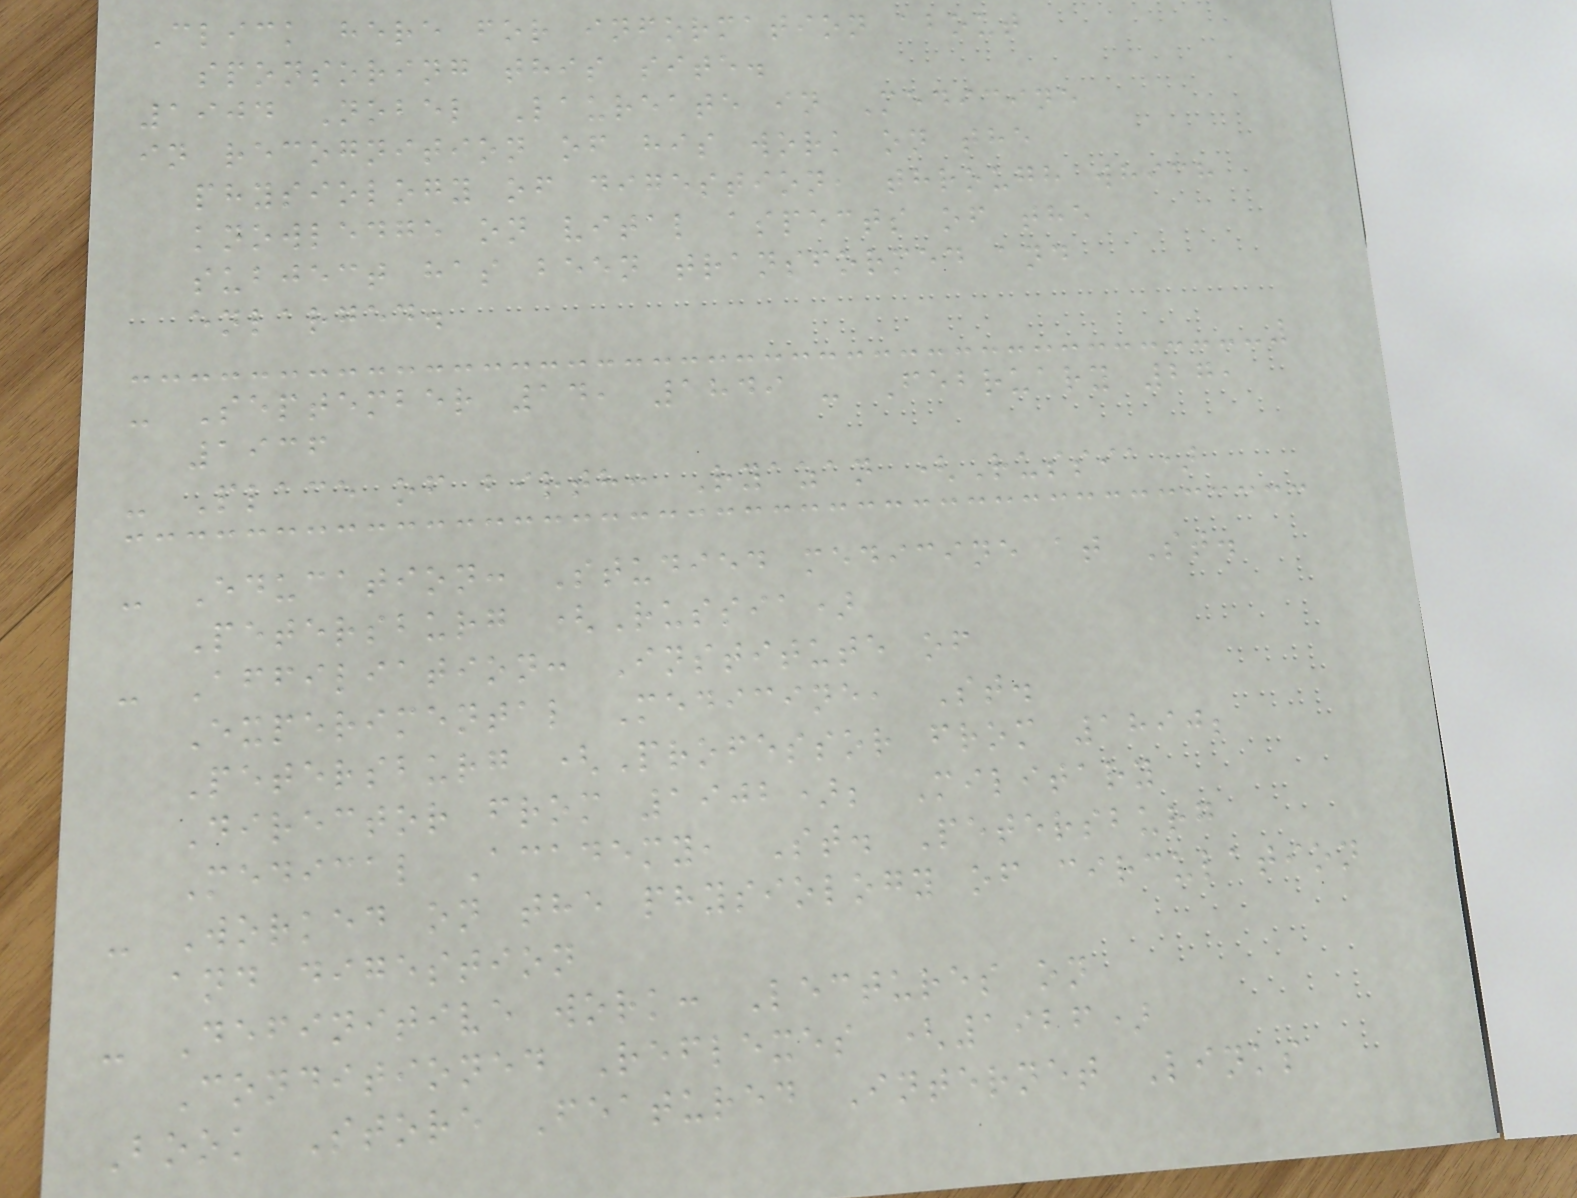Click here for information about
sponsoring this site.
1904 Nobel Laureate in Medicine
in recognition of his work on the
physiology of digestion, through which
knowledge on vital aspects of the
subject has been transformed and
enlarged.
- September 14, 1849 - February 27,
1936
- Place of birth: Ryazan (Russia)
- Education: Studied medicine at St.
Petersburg (Russia)
- Affiliation: Institute of
Experimental Medicine, St.
Petersburg (Professor from 1890;
Director from 1902); Military
Medical Academy, St. Petersburg
- Worked on the physiology of circulation
and digestion
- Definitive work: Lectures on
Conditioned Reflexes (1926)
Book Store Featured Internet Links
